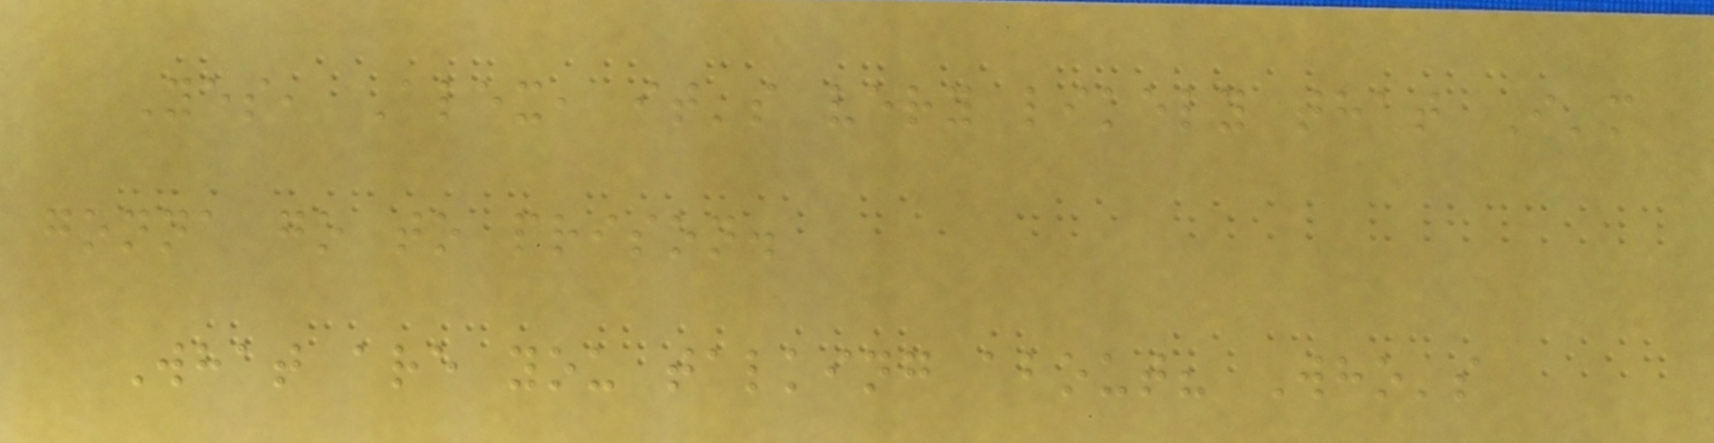Yes, Alex, it's very likely that I'm
gonna go to prison.
What are you talking about? Who's
